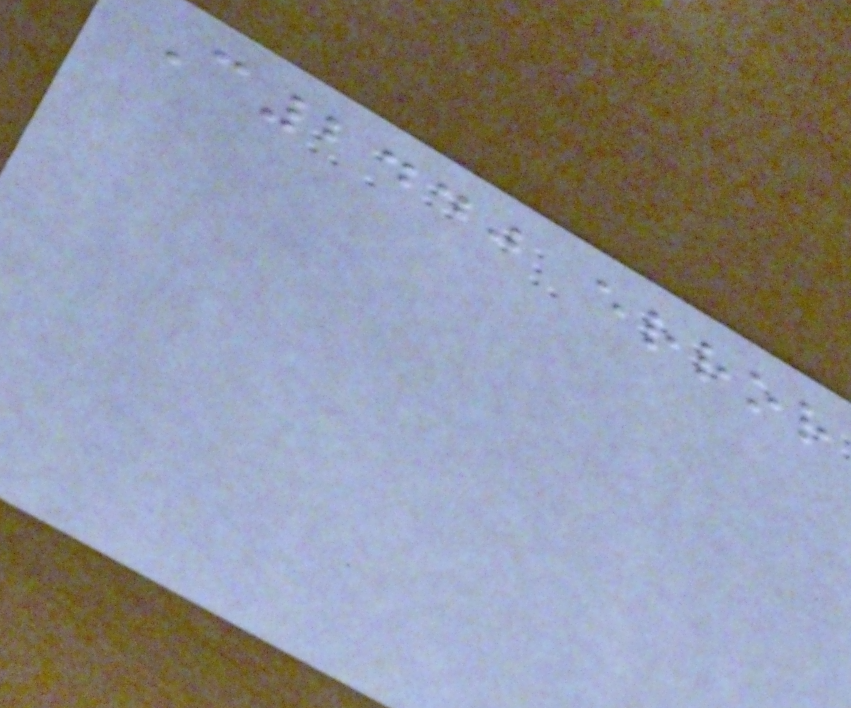C2440 error
